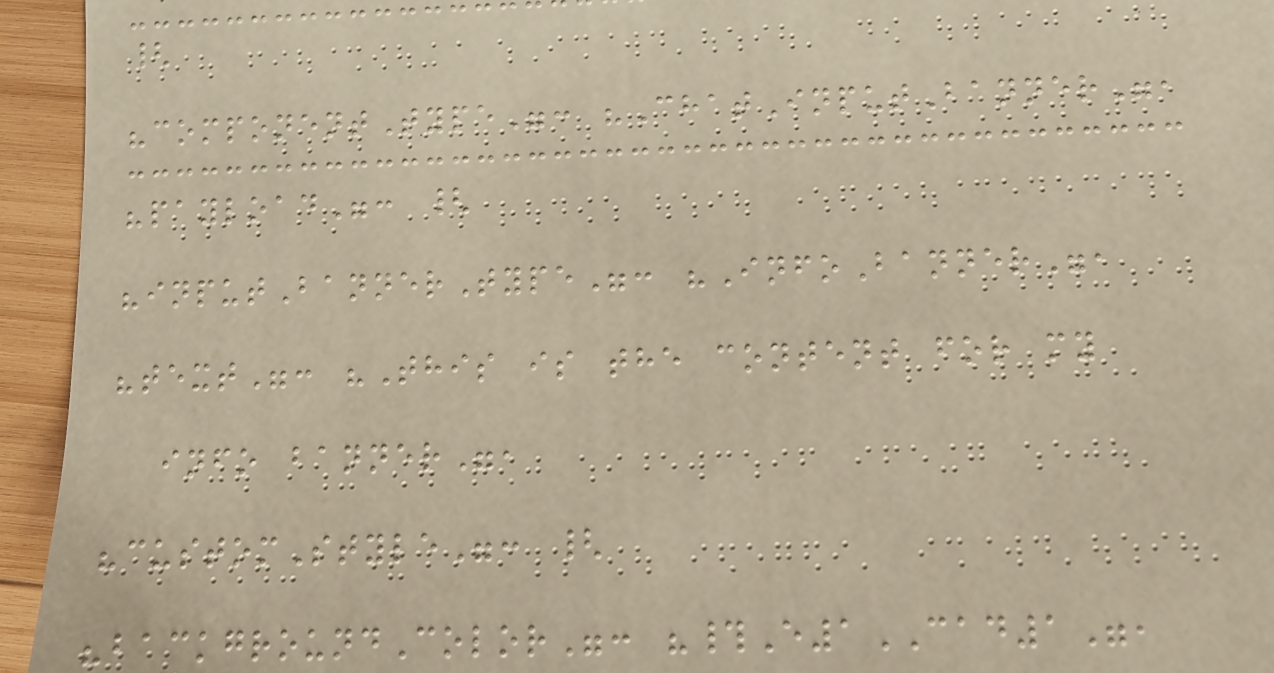{
"componentType": "ChatInputBanner",
"payload": {
"inputBannerType": "InfoBanner",
"text": "This is the content for my
info banner",
"customStyle": {
"backgroundColor": "#E1CAD1",
